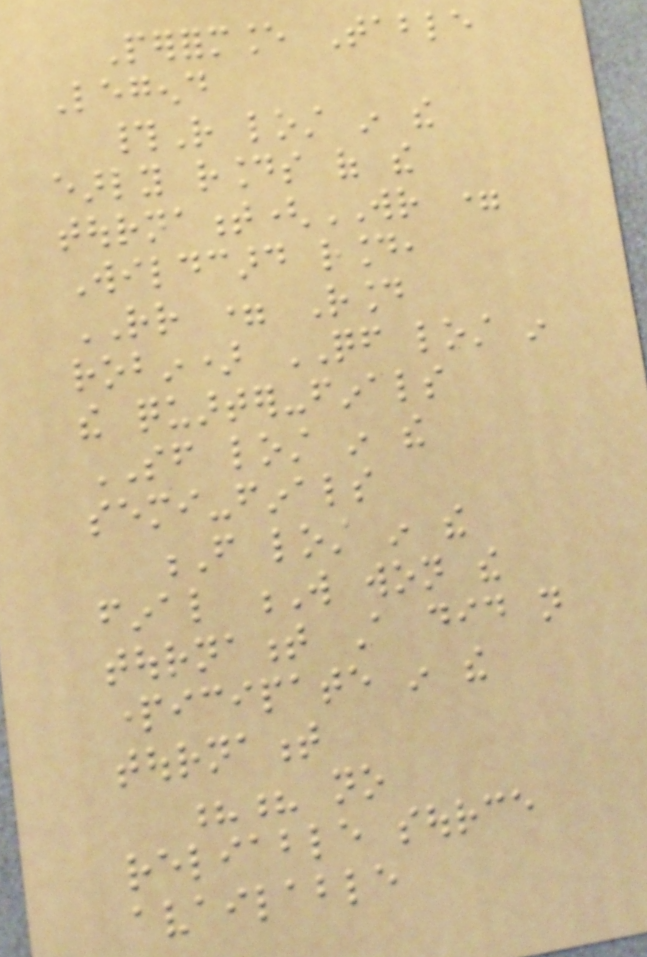Performance Table
Legend
#R lost in the
early rounds of the
tournament(WR =
Wildcard round,
RR = Round
robin) QF lost in
the quarter-finals
SF lost in the
semi-finals
F lost in the
final W won the
tournament A did not
participate in the
tournament
?? no
reliable source
available
